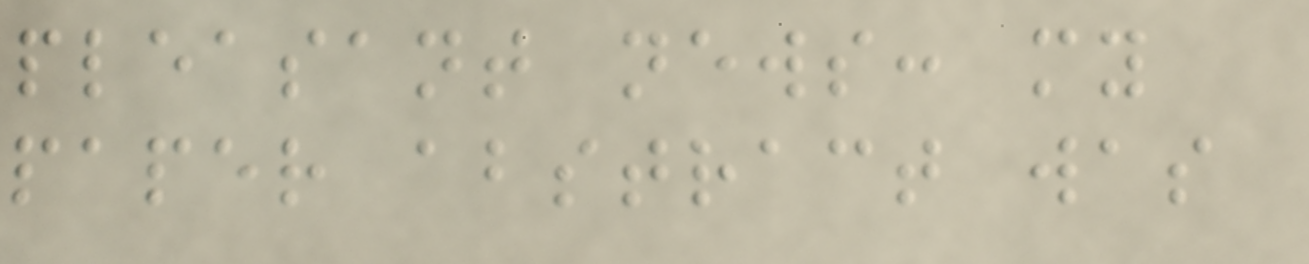pleasant news: my
paper abstract was
